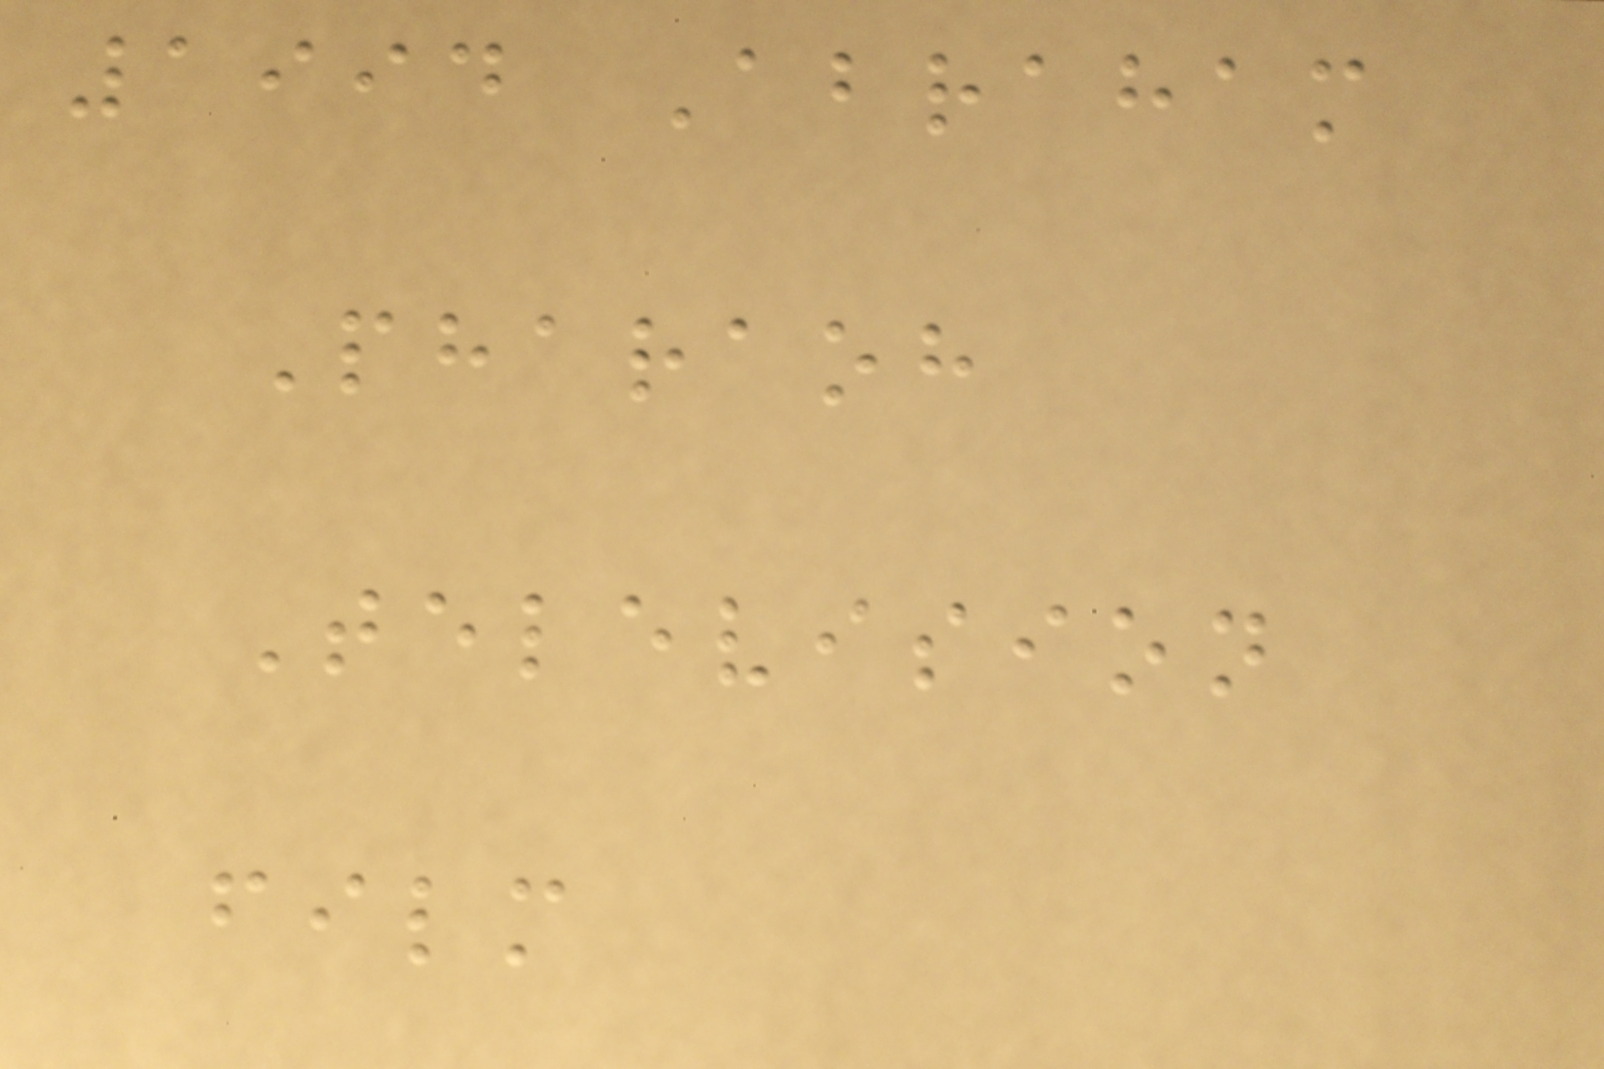1994 Abraham
Pharaoh
Television
film
